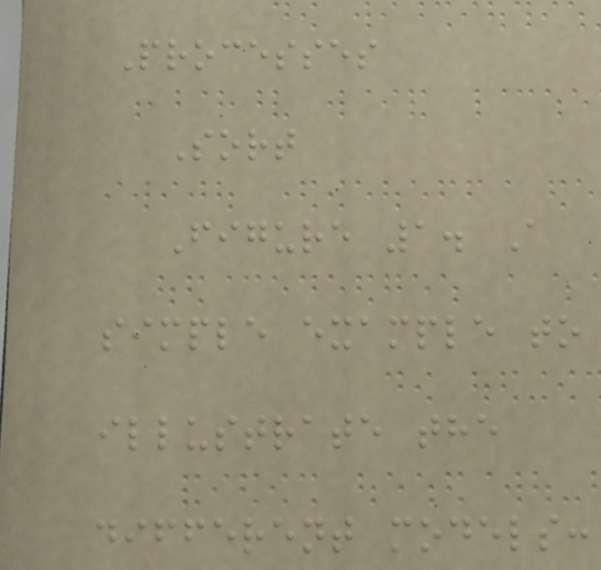Processes
Sort
Figure 1. A
simple example to
illustrate the
different models:
